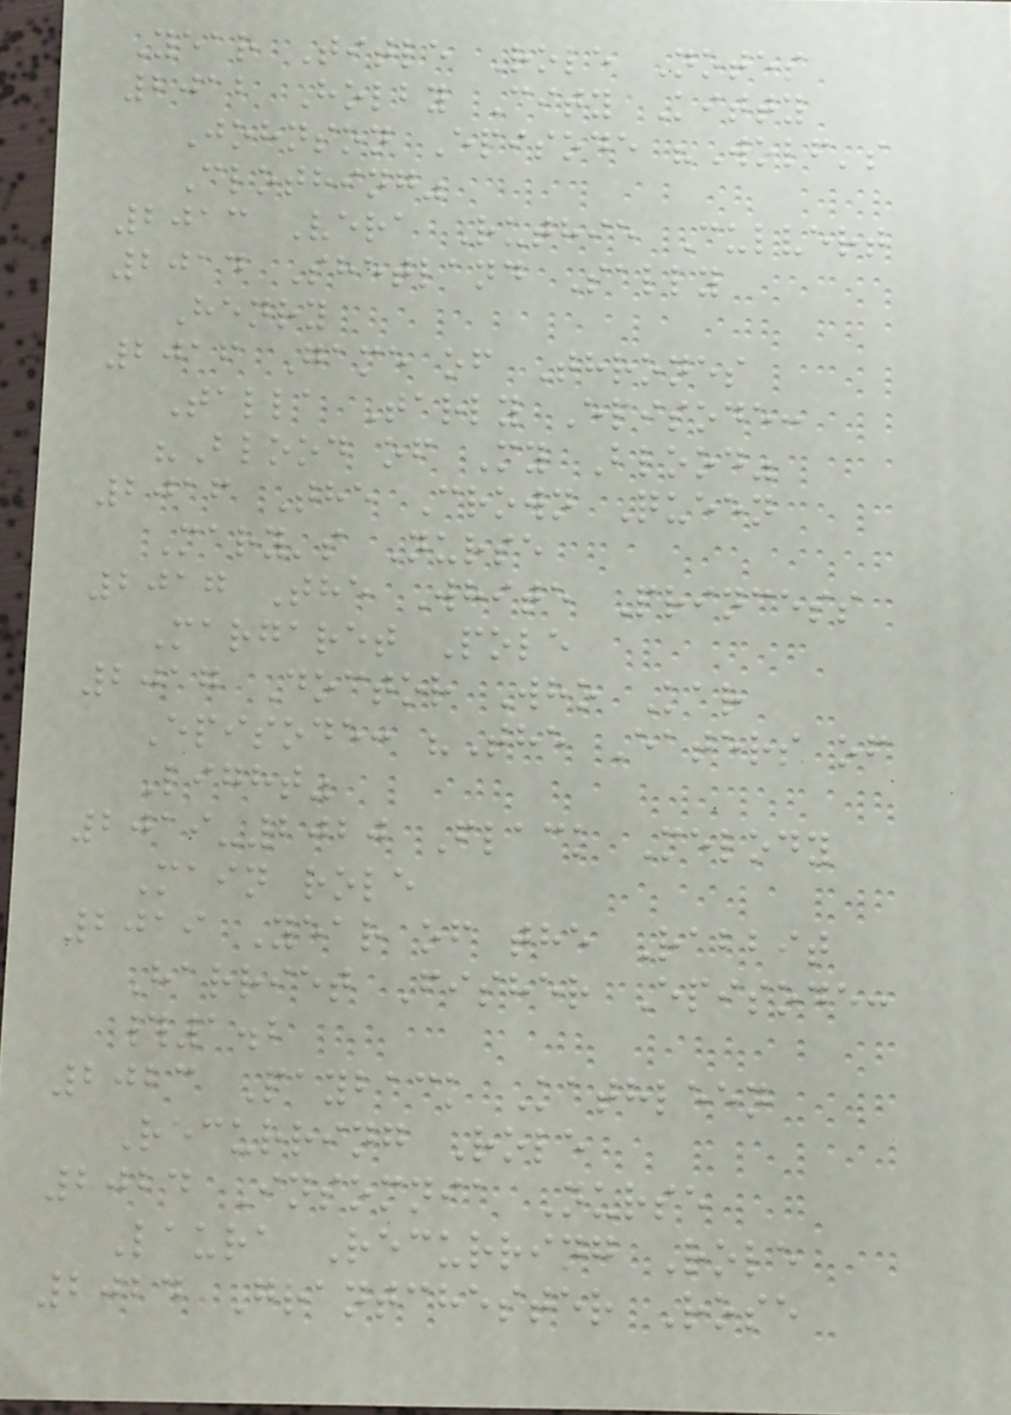Year Title Role Notes
2012 Holby City Kitty
Johnson Episode "Wolf's
Clothing"
2013 Vera Ruthie Culvert
2014 Shetland Sally
Henry
2016 Game of Thrones
Talla Tarly Episode:
"Blood of My Blood"
2016 The Crown Queen
Mary's Nurse
2017 The White Princess
Margaret Pole
2017 Doctor Who Kar
Episode: "The Eaters of
Light"
2019-2020 Flack Melody
Main role
2019 Year of the Rabbit
Harriet Fisher Episode:
#1.2
2023 Payback Kathleen
Recurring Role
2024 Insomnia Nurse
Laura Recurring Role
2024 Grantchester Rose
